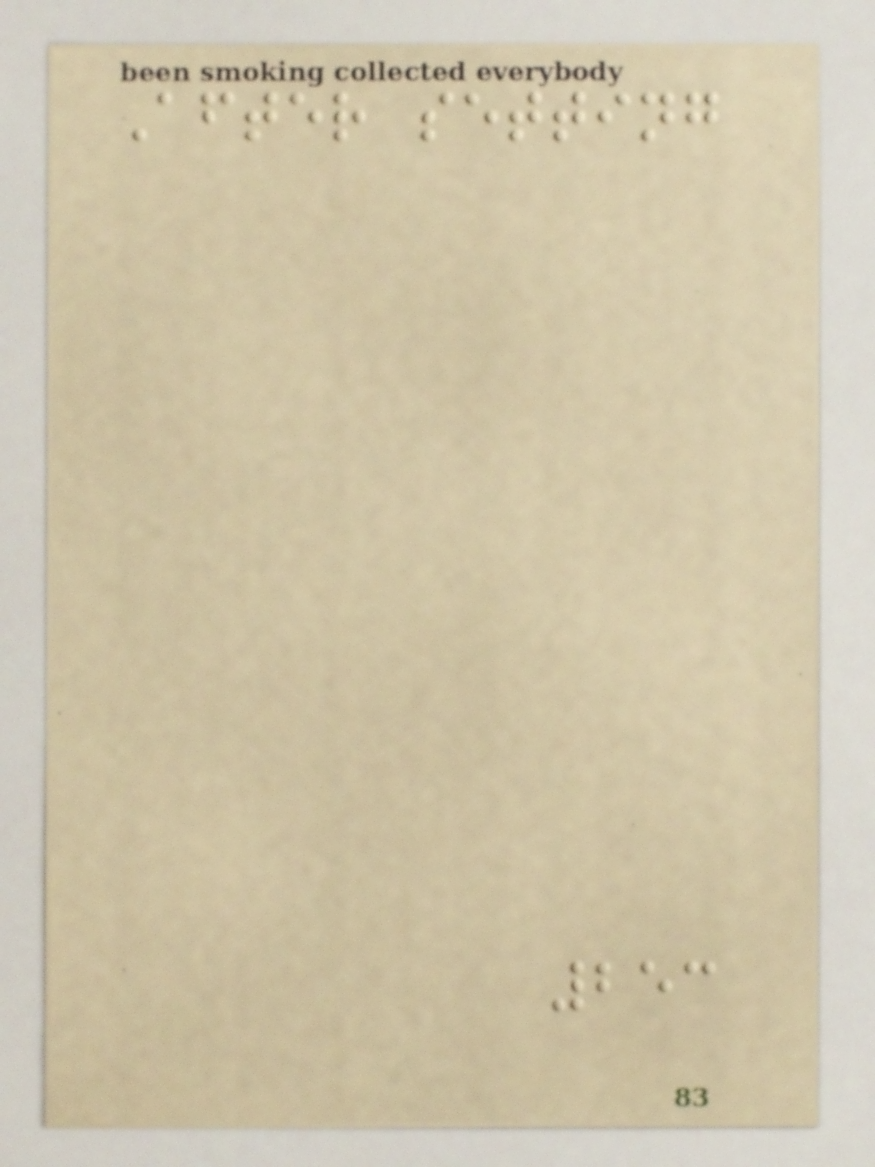After setting
253
